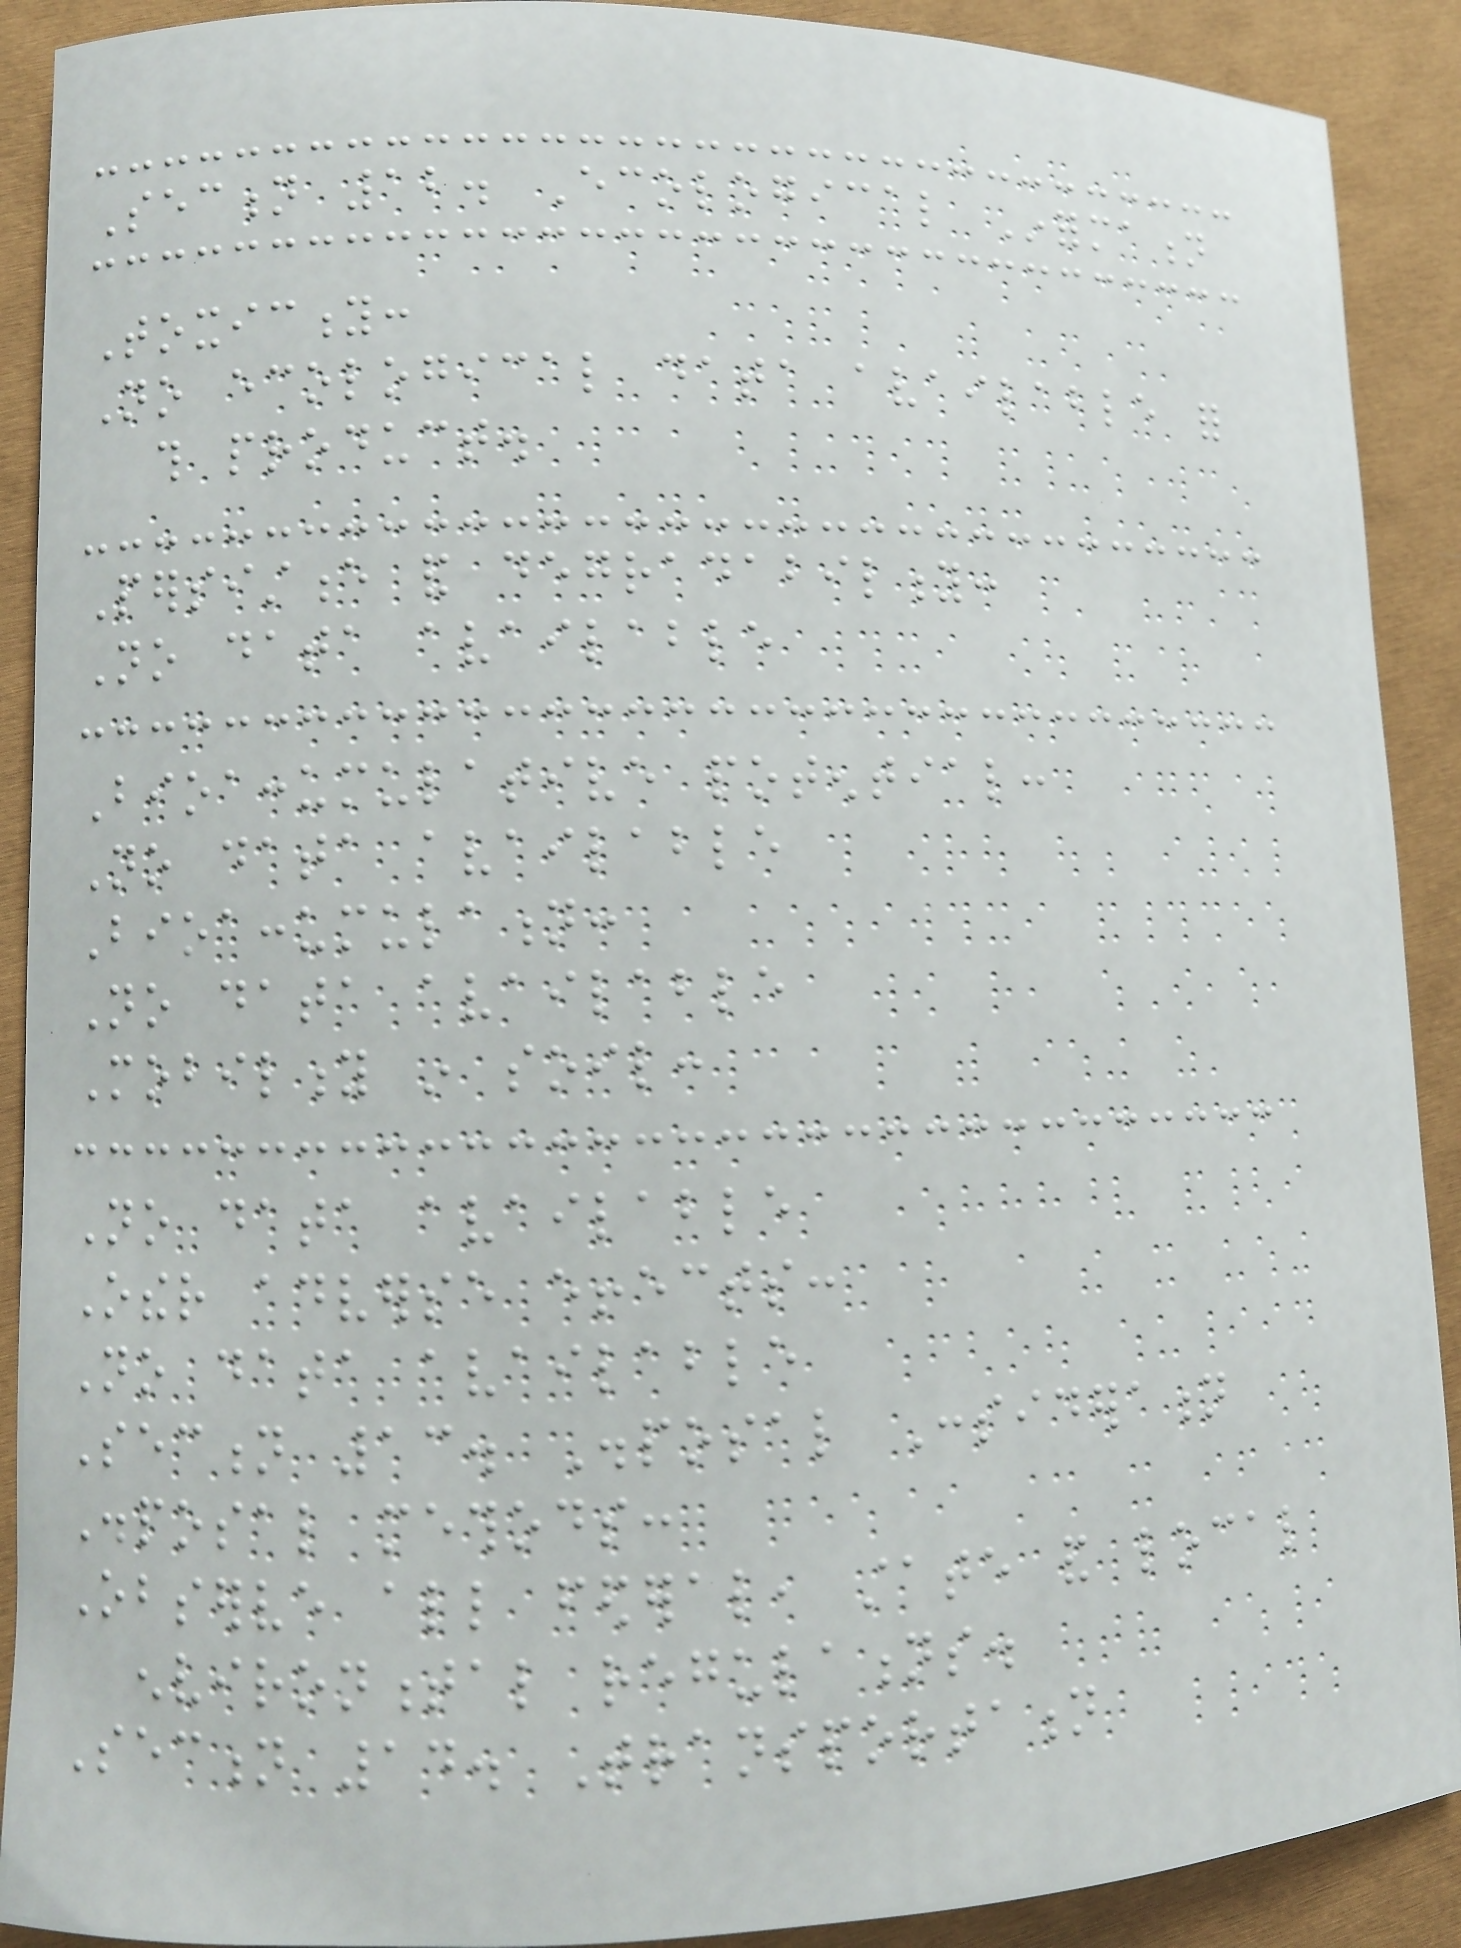Section 12. Ecological Information
Toxicity:
No ecological data available for
this product.
Persistence and degradability:
No data available
Bioaccumulative potential:
No data available
Bioaccumulation:
No data available
Mobility in soil:
No data available
Other adverse effects:
No data available
Section 13. Disposal Consideration
Disposal methods:
Observe all federal, state and local
environmental regulations.
Section 14. Transportation
